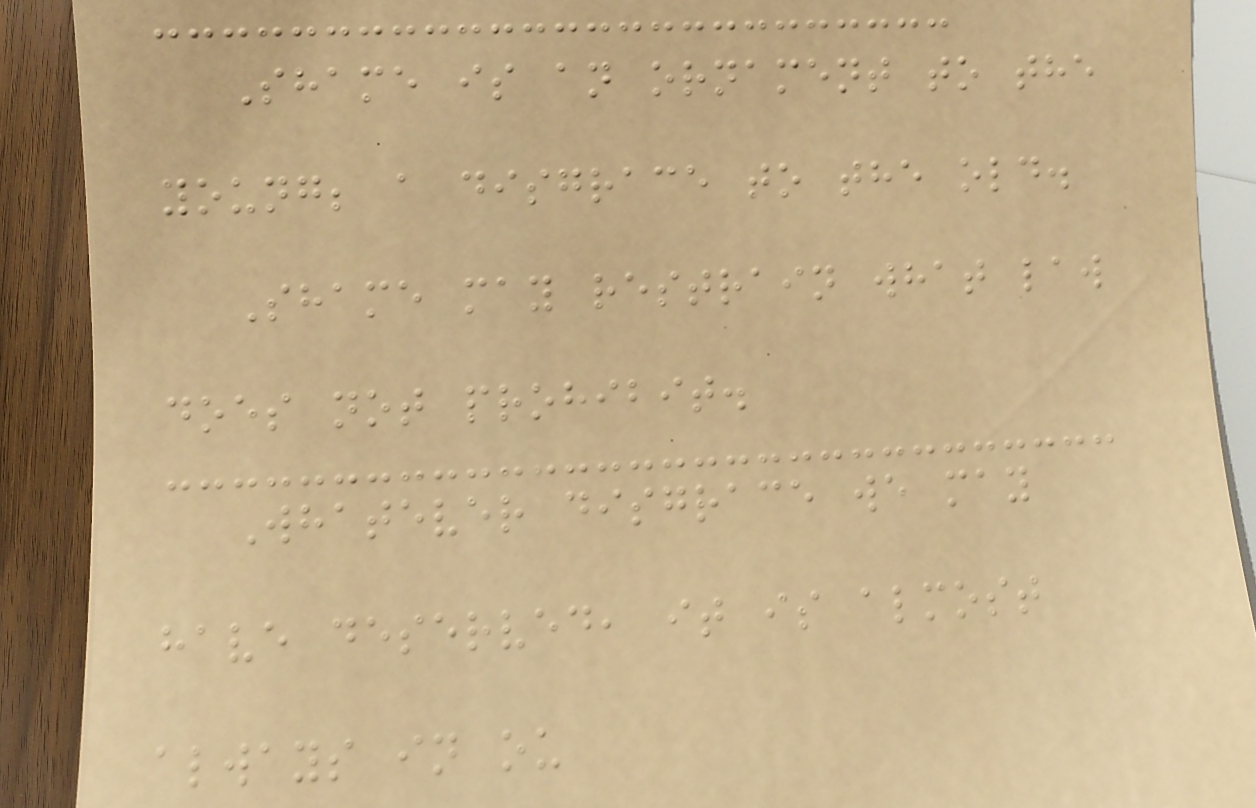Shame is an ornament to the
young; a disgrace to the old.
Shame may restrain what law
does not prohibit.
Whatever disgrace we may
have deserved, it is almost
always in ou
